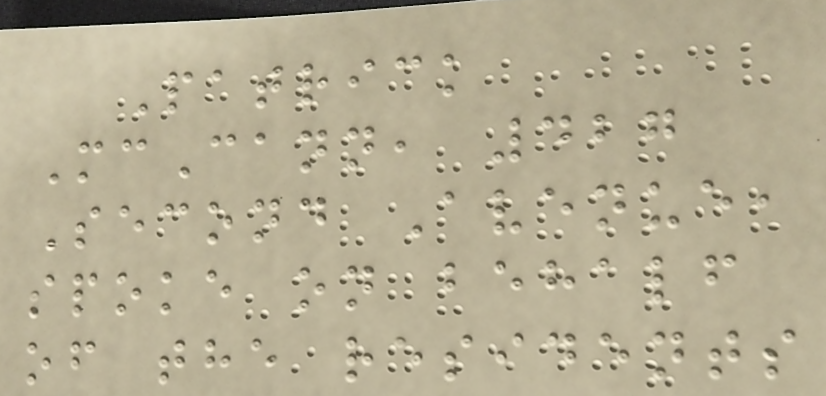Patrick
McCann, 427
Second Avenue,
spoke on behalf
of the residents
